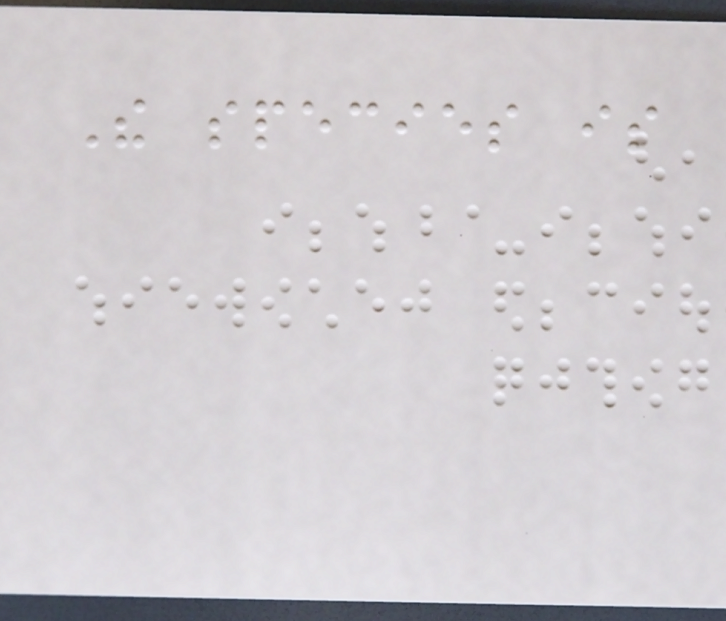The species is
